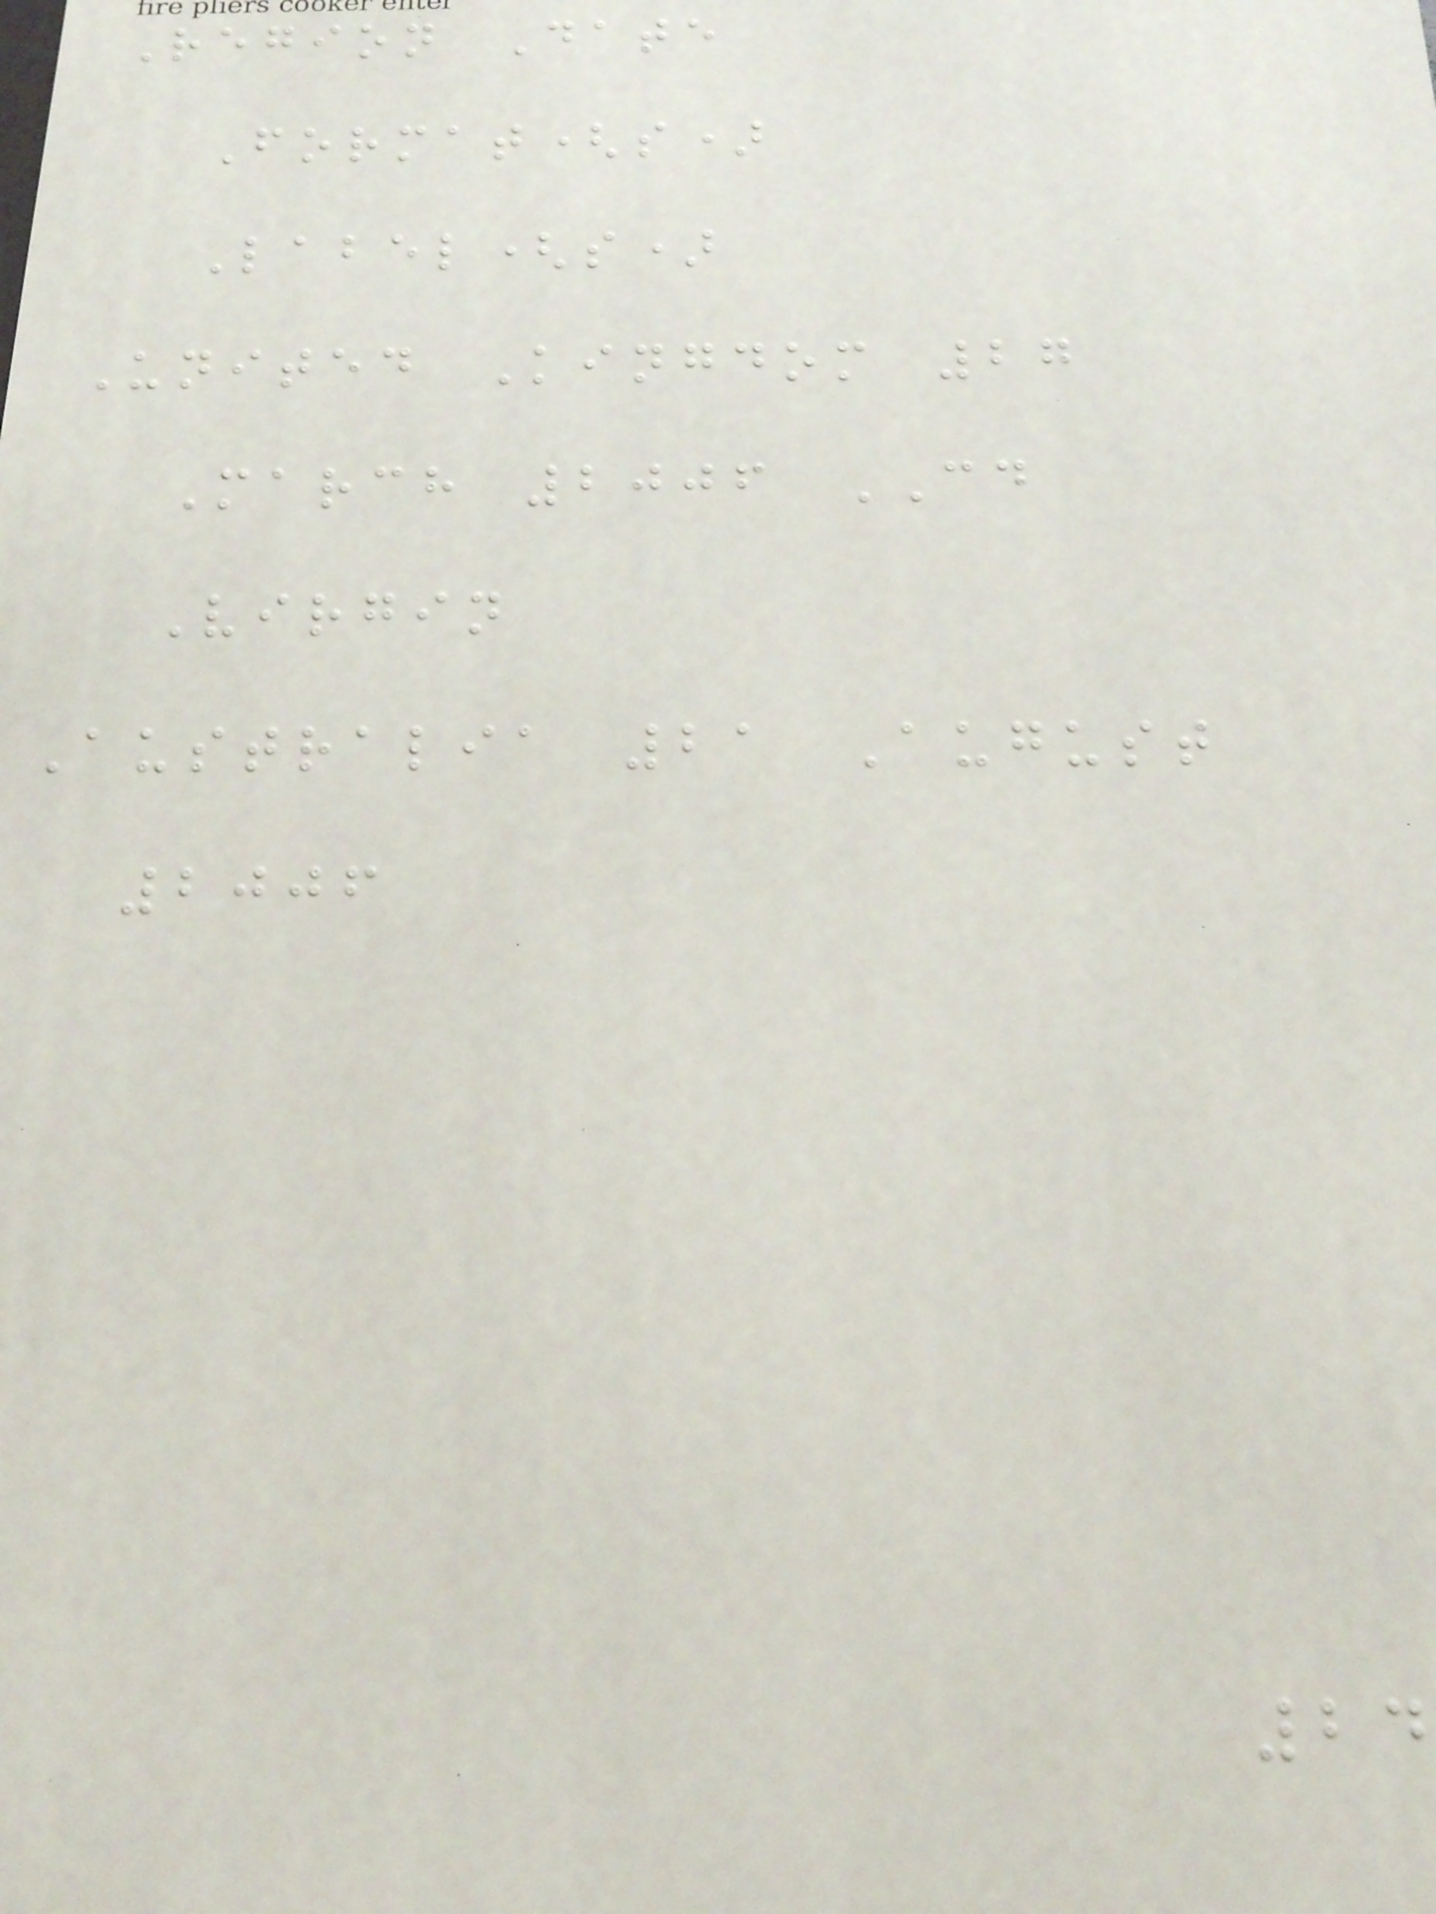Region Date
Format(s)
Label(s)
United Kingdom 27
March 2006 CD
Virgin
Australia 21 August
2006
